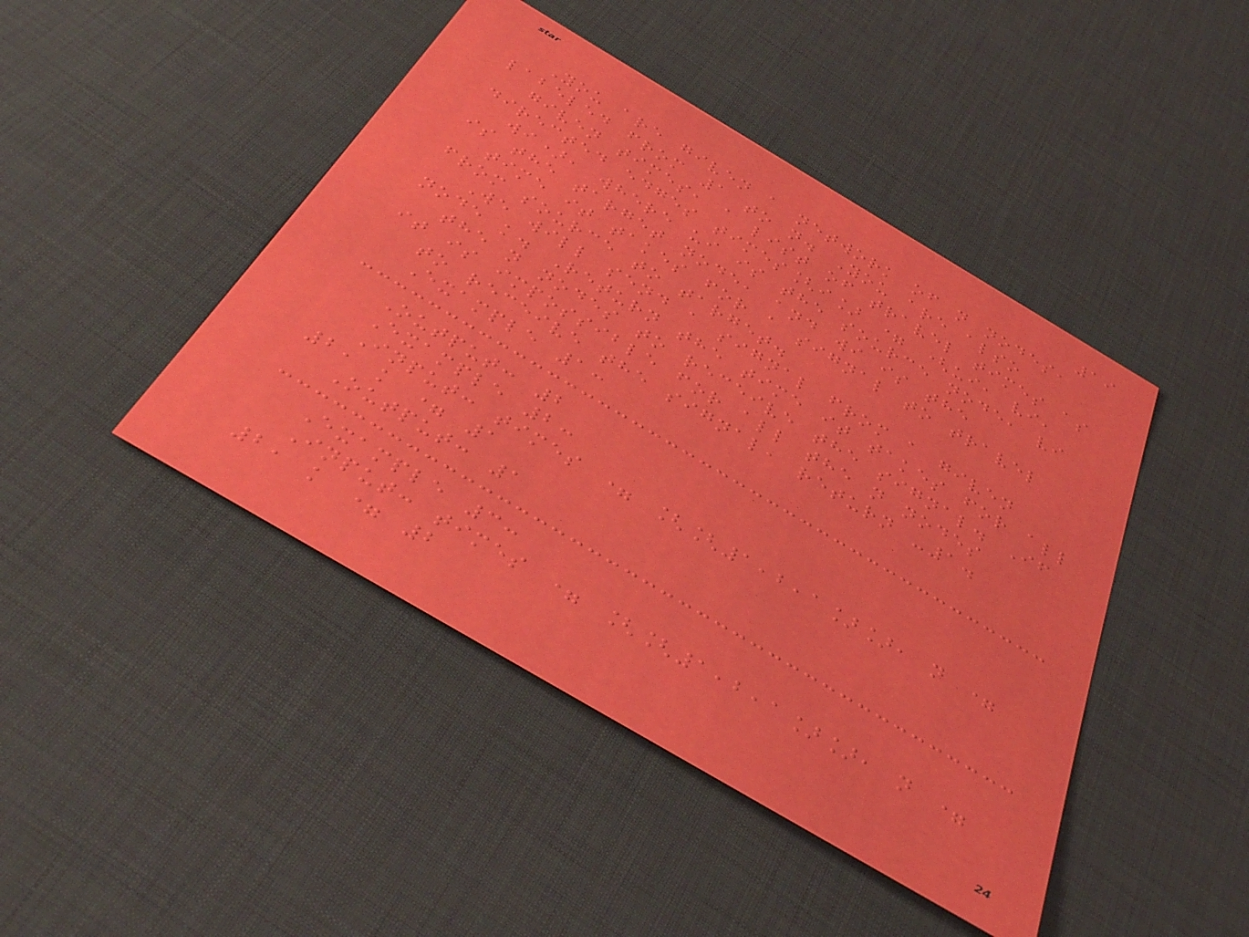19
You are given a network of n nodes,
labeled from 1 to n. You are also
given times, a list of travel times as
directed edges times[i] = (ui, vi,
wi), where ui is the source node, vi
is the target node, and wi is the
time it takes for a signal to travel
from source to target.
We will send a signal from a given
node k. Return the time it takes for all
the n nodes to receive the signal. If
it is impossible for all the n nodes
to receive the signal, return -1.
Example 1:
Output: 2
Example 2:
Input: times = [[1,2,1]], n =
2, k = 1
Output: 1
Example 3:
Input: times = [[1,2,1]], n =
2, k = 2
